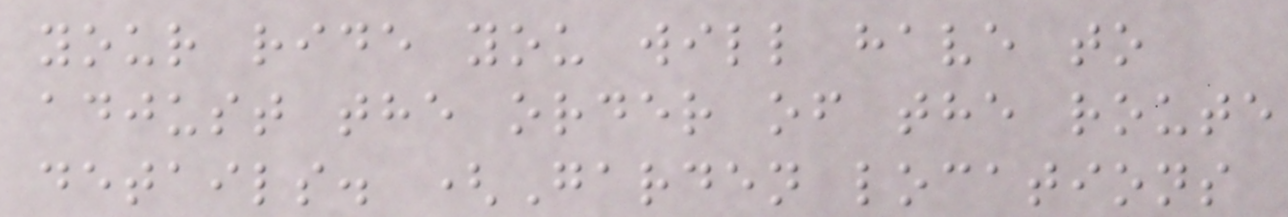your ride you will have to
adjust the order of the route
details. (Garden locations
